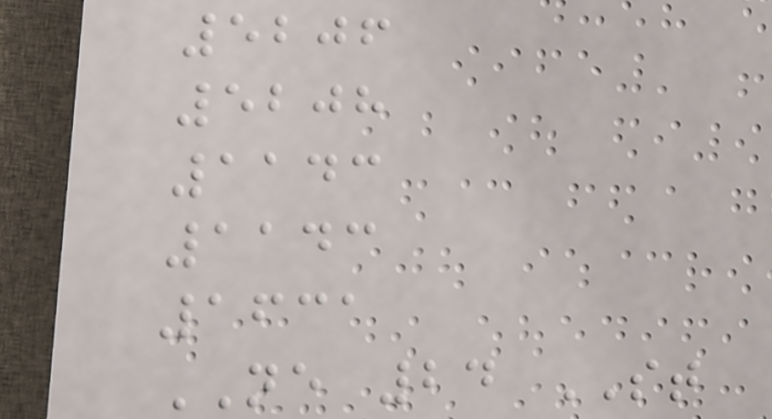5206
5208
1143
1143
1631
NE 24 ST
